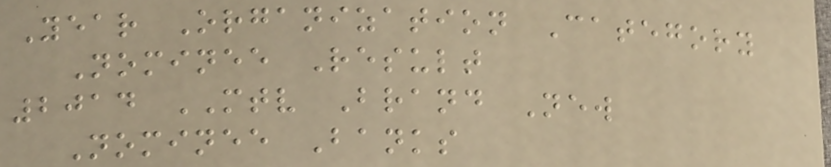Year Organization Category
Nominee Result
2014 MTV Brand New
Nominee Banks
